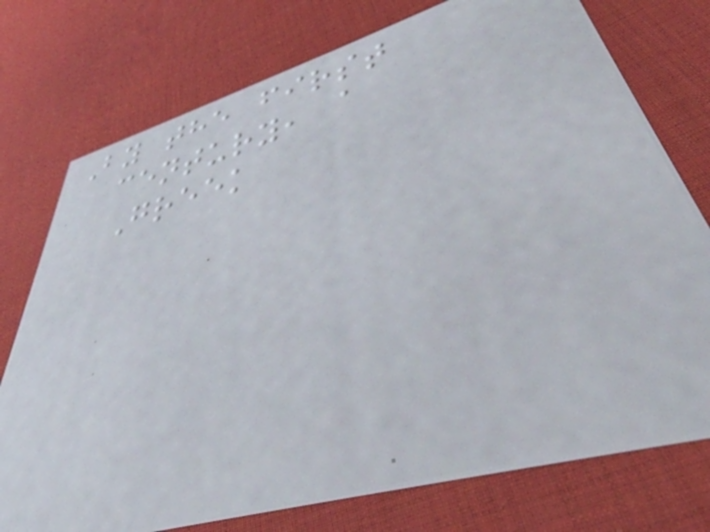By the first
century, a
Greek
